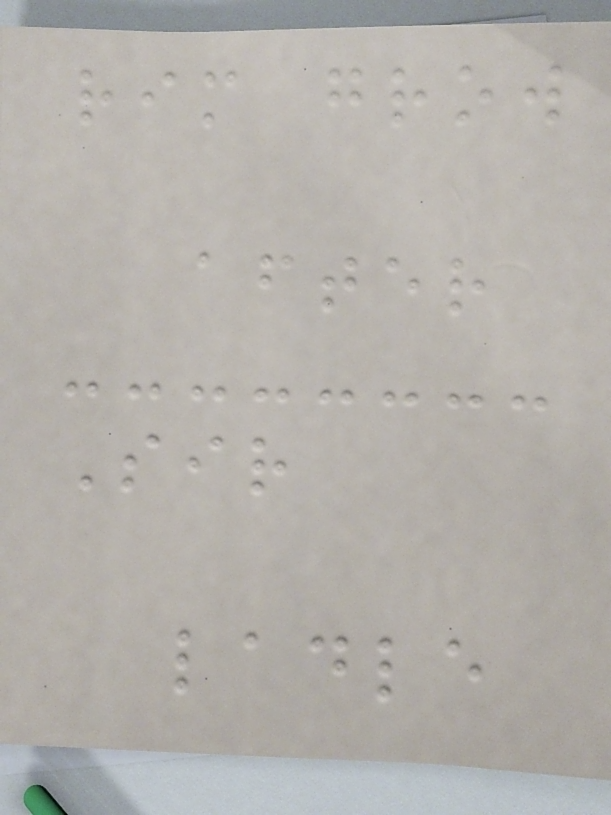rim grow
after
Sir
ladle
